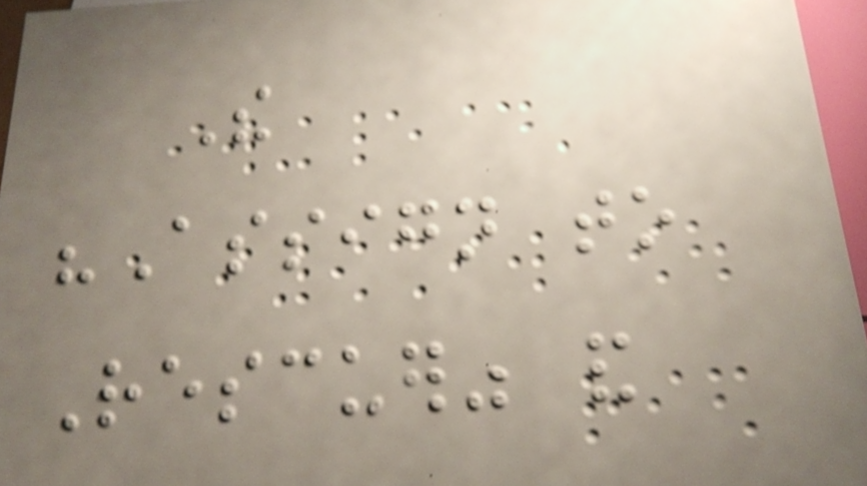The
"Assign to
Rescuer" and
